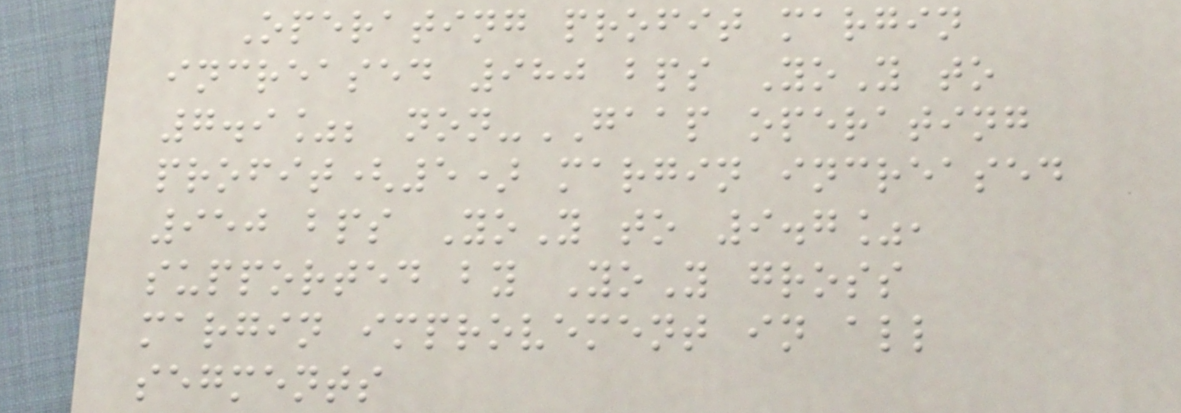Operating profit margin
increased 980 bps YoY to
7.9%; non-GAAP operating
profit(5) margin increased
950 bps YoY to 9.7%,
supported by YoY gross
margin improvement in all
segments
